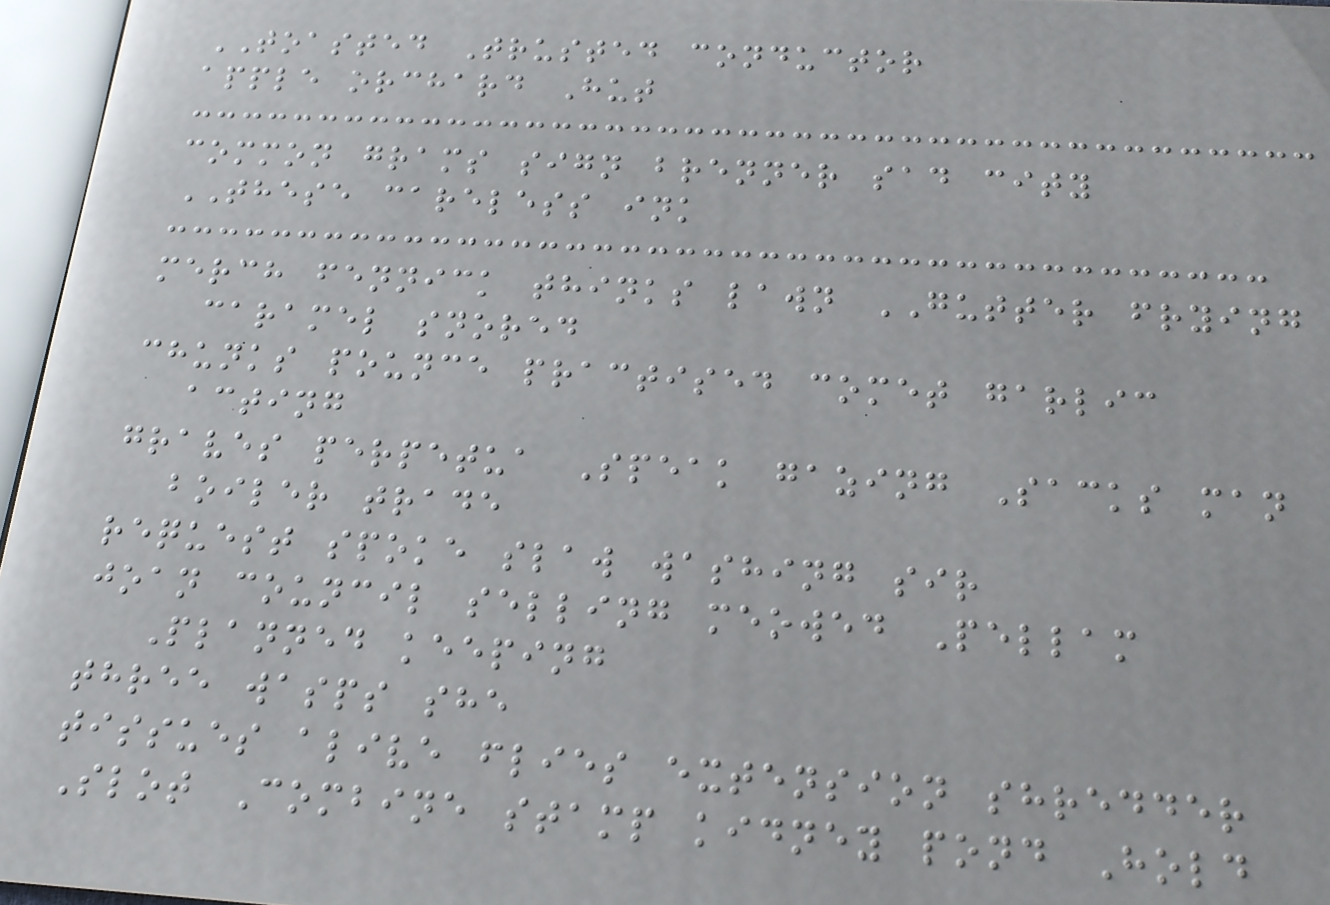TOASTED Trusted conductor
apple orchard Hut
common grams sign brenner sad city
THESE careless ink
merch fennick thinks lawn GUTTER frying
caramel snored
chunks pounce practised comet garlic
acting
graves perpetua Speak gazing Sacks man
boiler trade
request spoke slaw washing sir
joan council selling meowed Pellam
Planned keeping
three wasps she
tissues alive flies extension shredder
Slot Combine stamp kidney pond Hold
